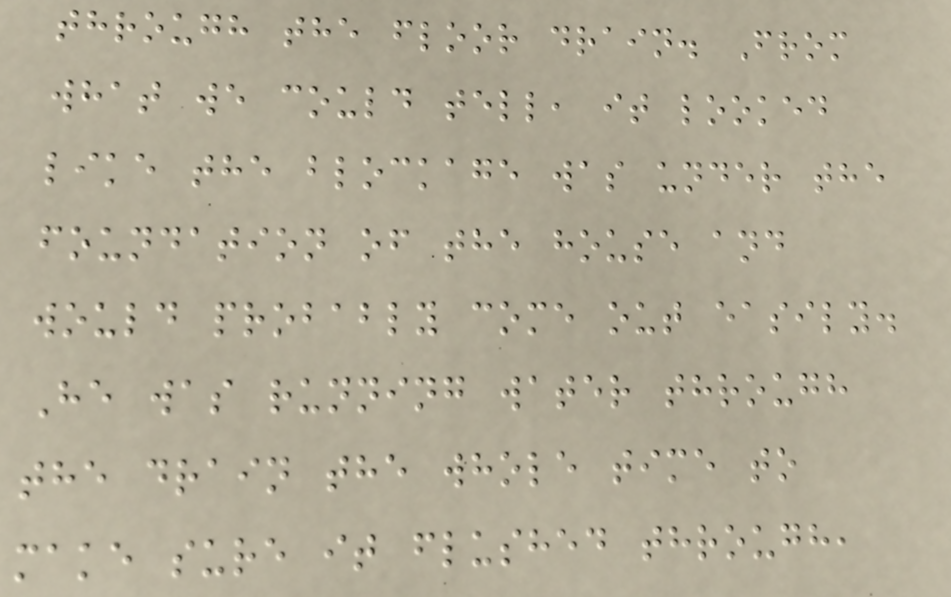through the floor drain. From
what we could tell, it looked
like the blockage was under the
foundation of the house and
would probably come out easily.
He was running water through
the drain the whole time to
make sure it flushed through,
